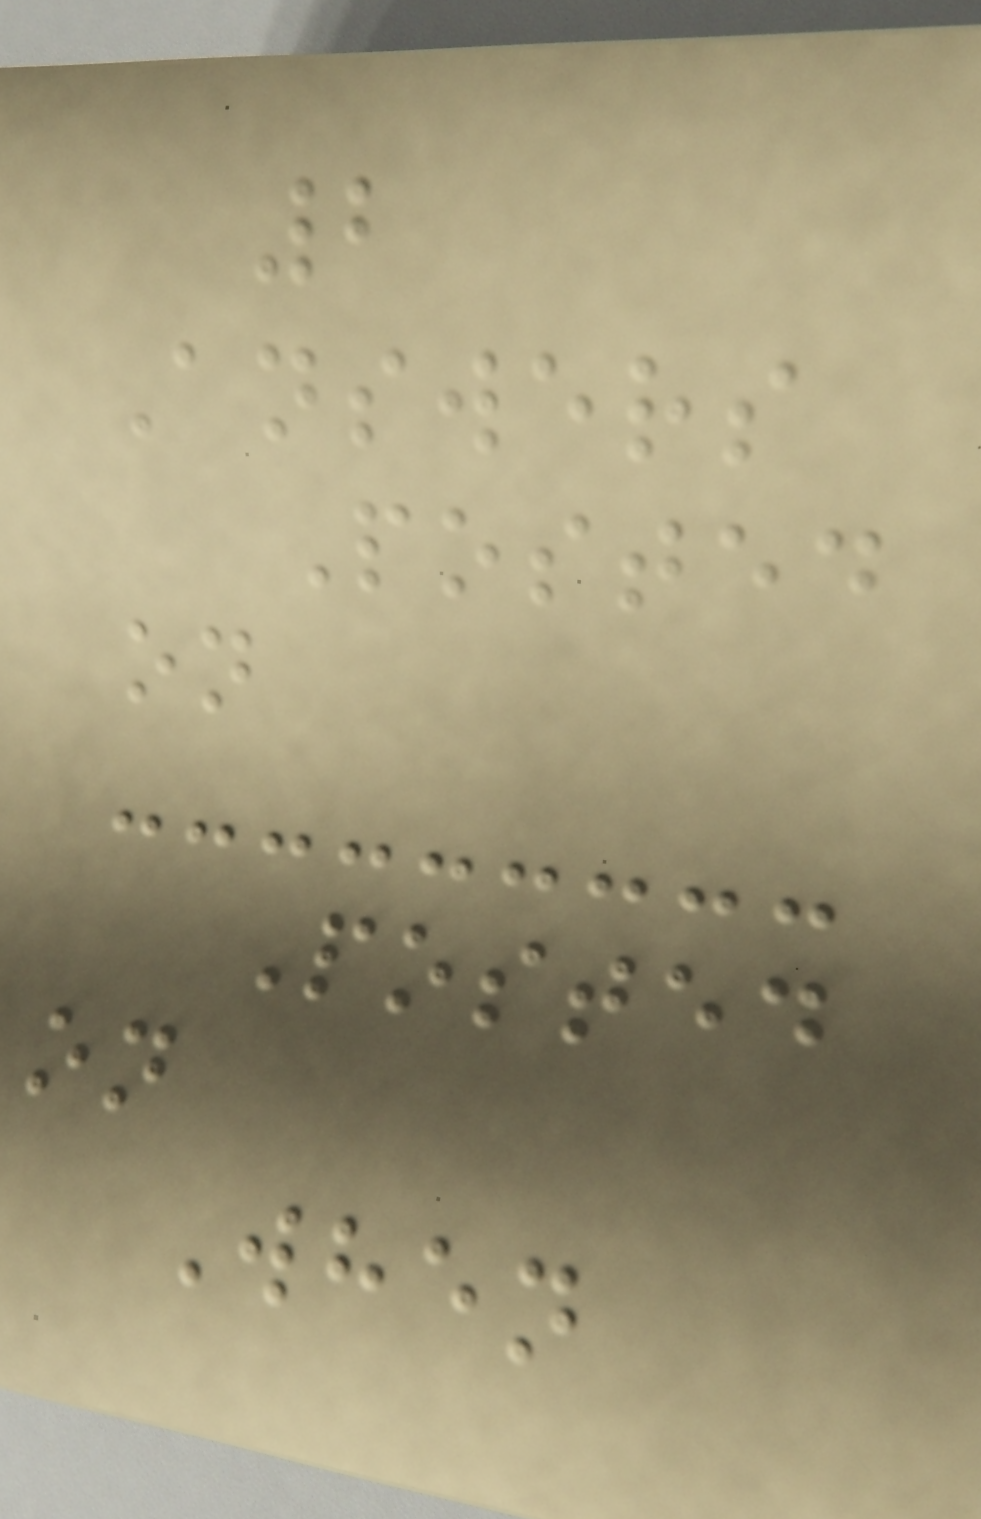2
Answers
Posted
on
Posted
on
When
